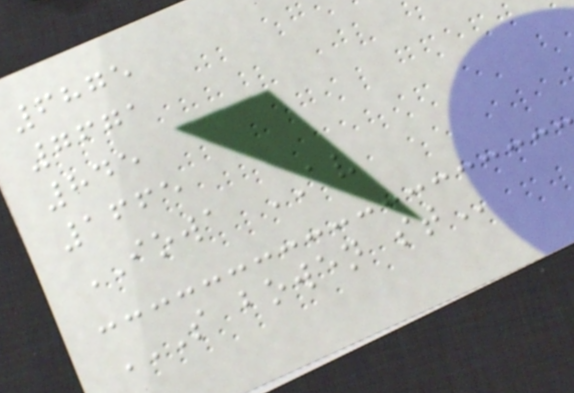6875
7671
845
1665
IOWA AV
S BOWEN ST
